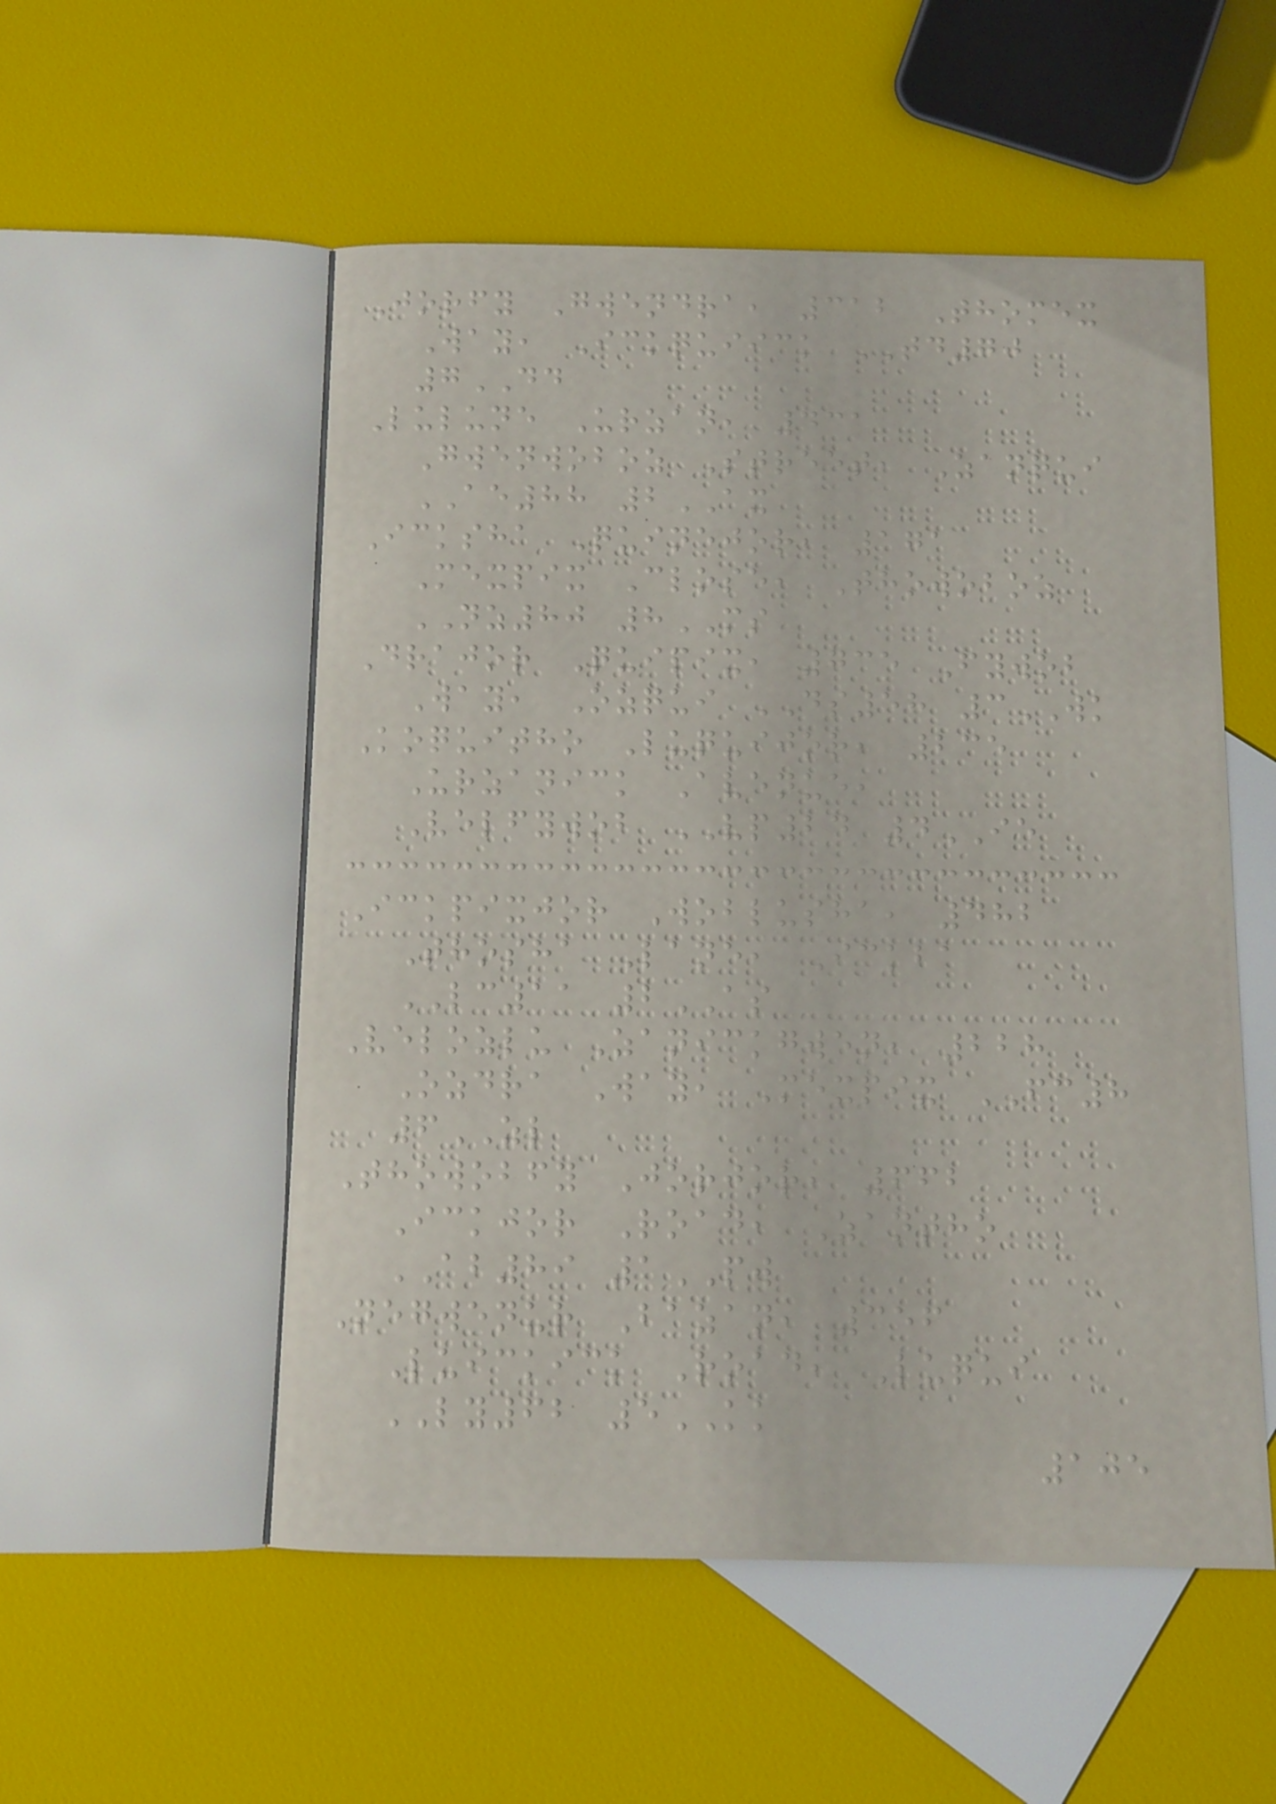Jorfy Gwendra, 312 Thomex
Way, Ickquiick TD70
7DD
Lulune Urzan, 431
Gwenwoboz Street, Zanqui
AE88 2AX
Icksha Quinejor, 171
Mexpix Close, Thowoboz
NZ80 8MS
Drajor Quipix, 735 Fywob
Way, Ozqui DS58 3WK
Koquitho Luquijor, 235
Urzanick Avenue,
Velfywob VP24 4IE
Ickpixjor Woblusha, 482
Thosha Lane, Ickba
LC11 2AS
Velozlu Zanickgwen, 228
Ozdra Way, Mexpix FC8
6ZL
Thowobfy Jorjor, 662
Ickjor Road, Zantho
AB89 1PW
Negwenur Bazan, 356
Luickick Road, Luqui
LY62 5KK
105
